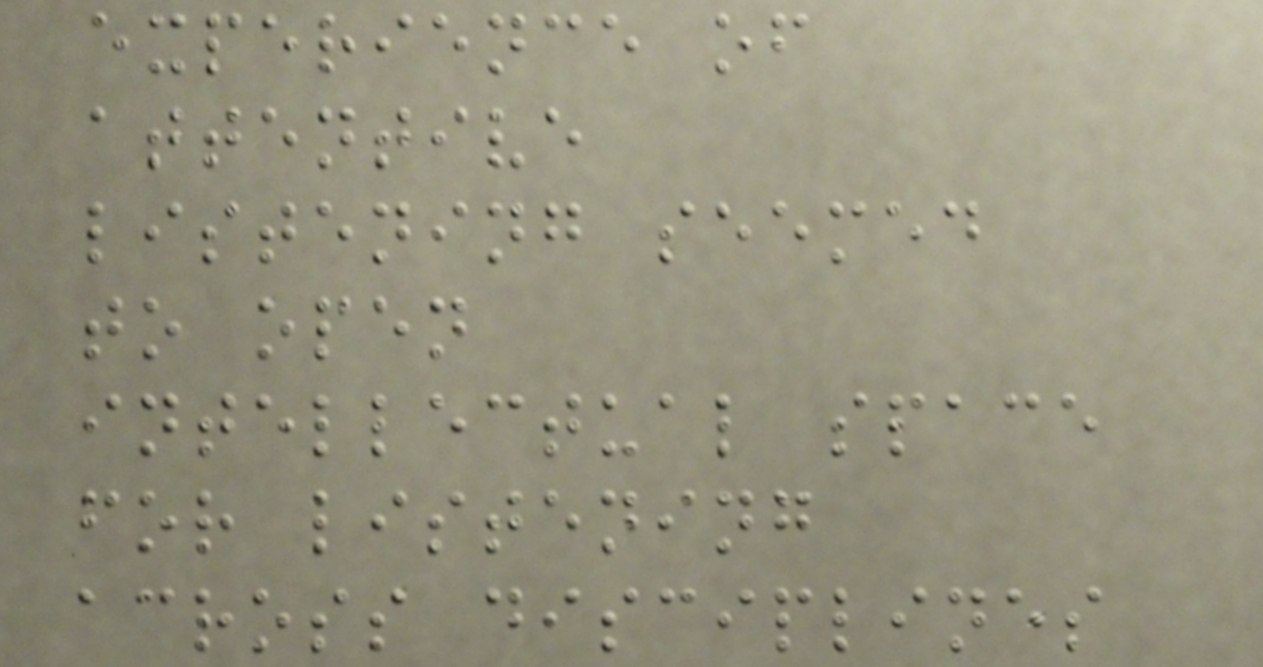experience of
attentive
listening seemed
to open
intellectual space
for listening
across disciplines
